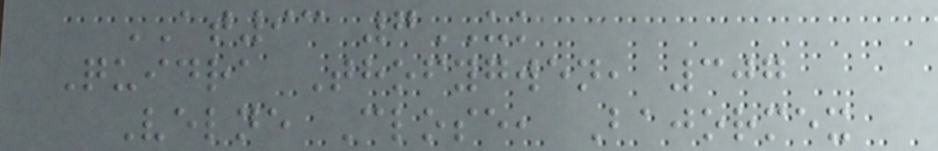AT93 7UK
Quidra Thofygwen, 307
Velne Close, Bajormex
